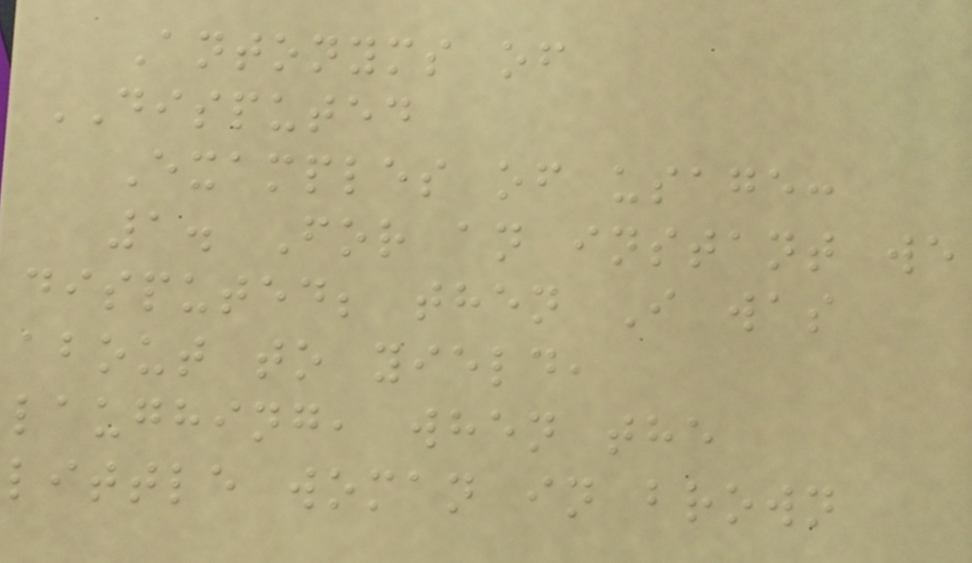Antonyms of
DISPUTED
Examples of usage:
1. For an instant we
disputed; then I was
about to yield,
laughing, when the
little woman in brown
